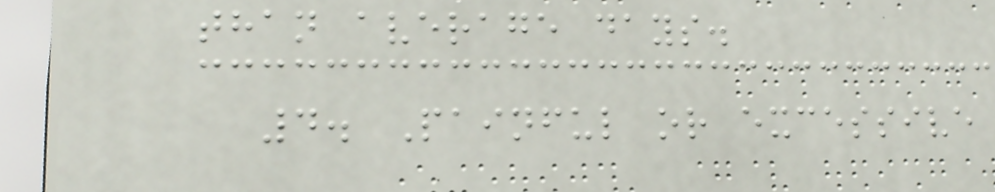than average days.
4. Painful or excessive
